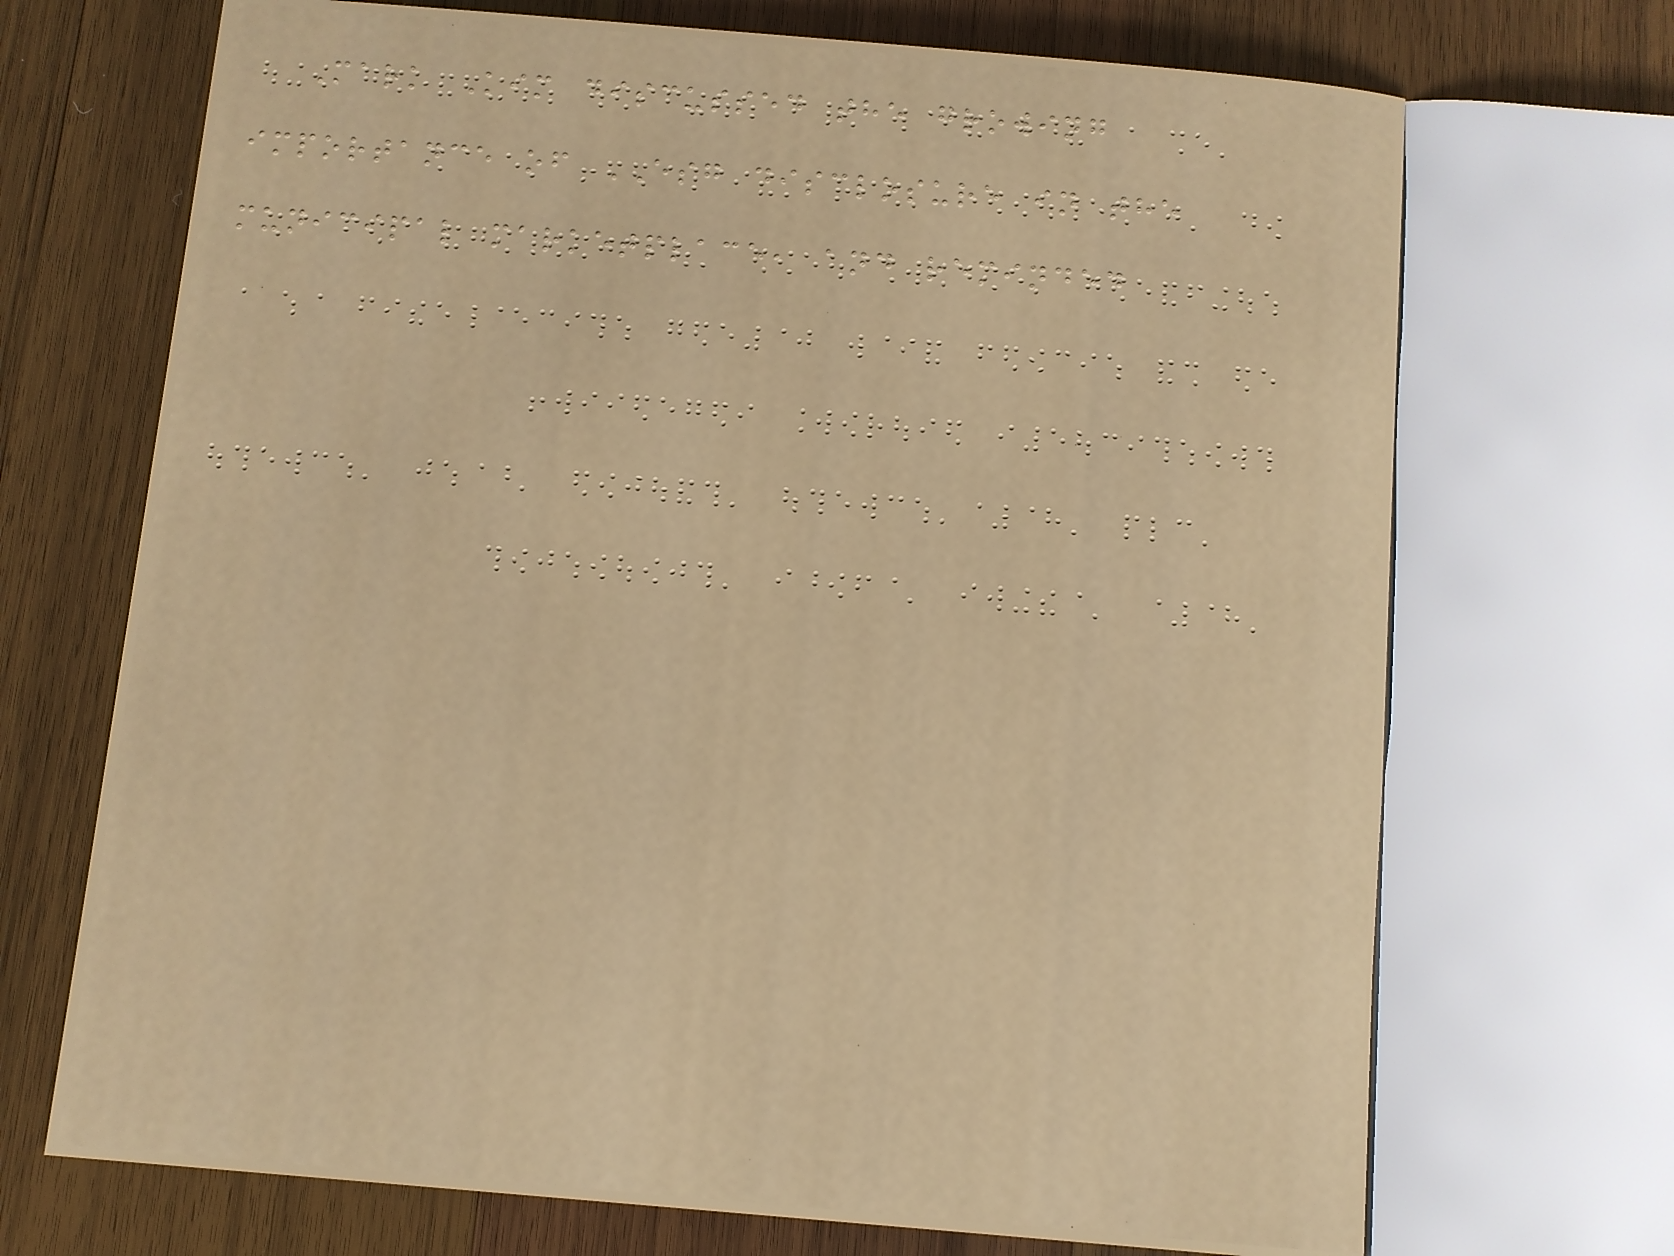Mark Kim discussed the growing
importance of ESG disclosure in the
municipal marketplace, and reminded
